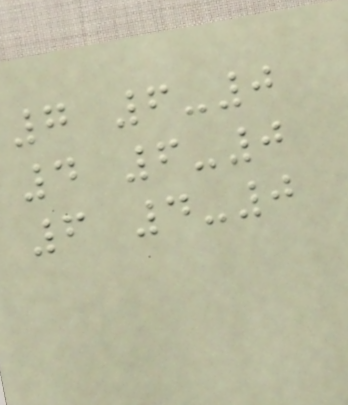7 6-0
4 6-0
6 4-0
